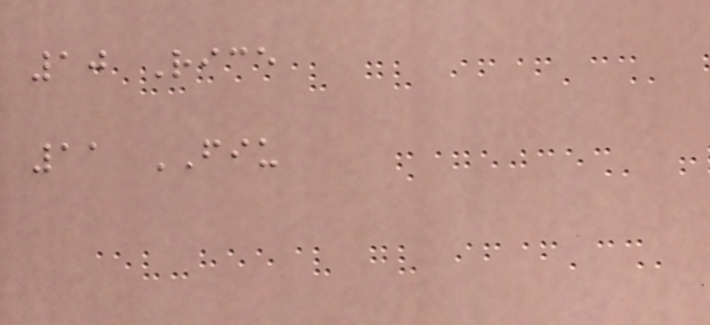10 Rice
11 FIU
